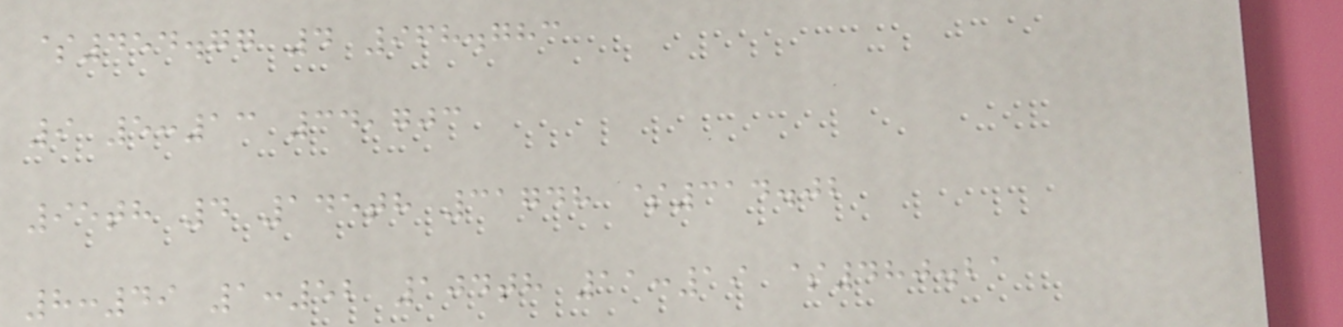$454.77 4 968.783
9 5:13 34,703
95th 4 145th 31748 $314.02
8:49 1:52 104th 11:19 $480.21
